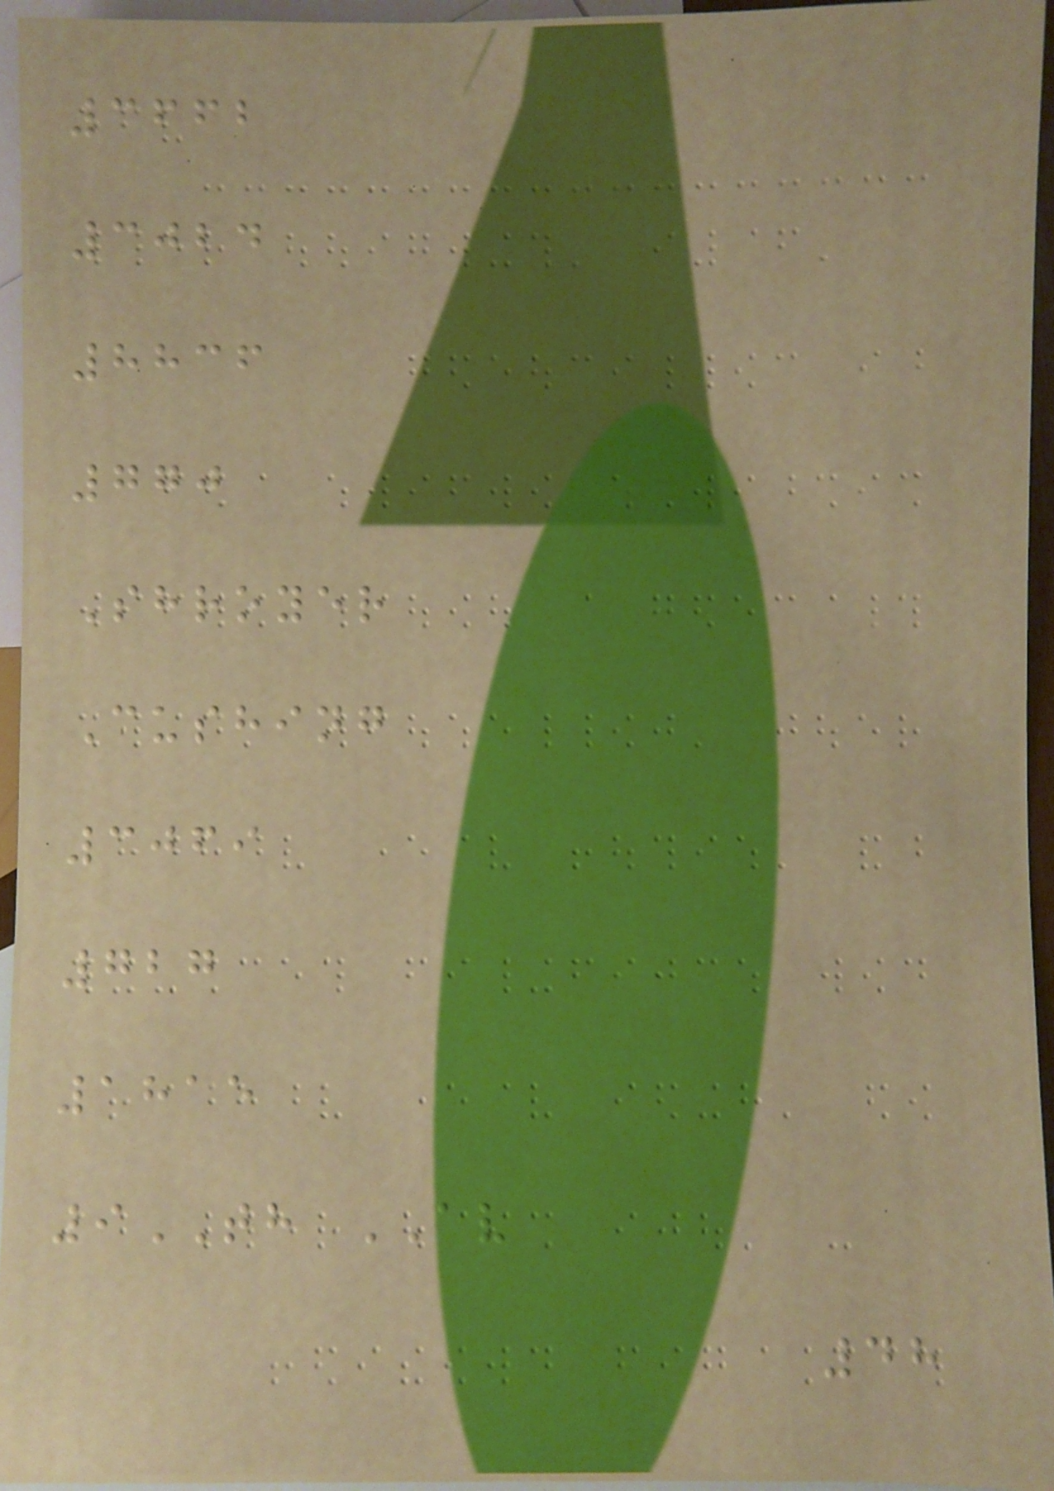3662
3024
8836
770
Shroyer
Cushing
3069
727
1815
9TH AV
48
